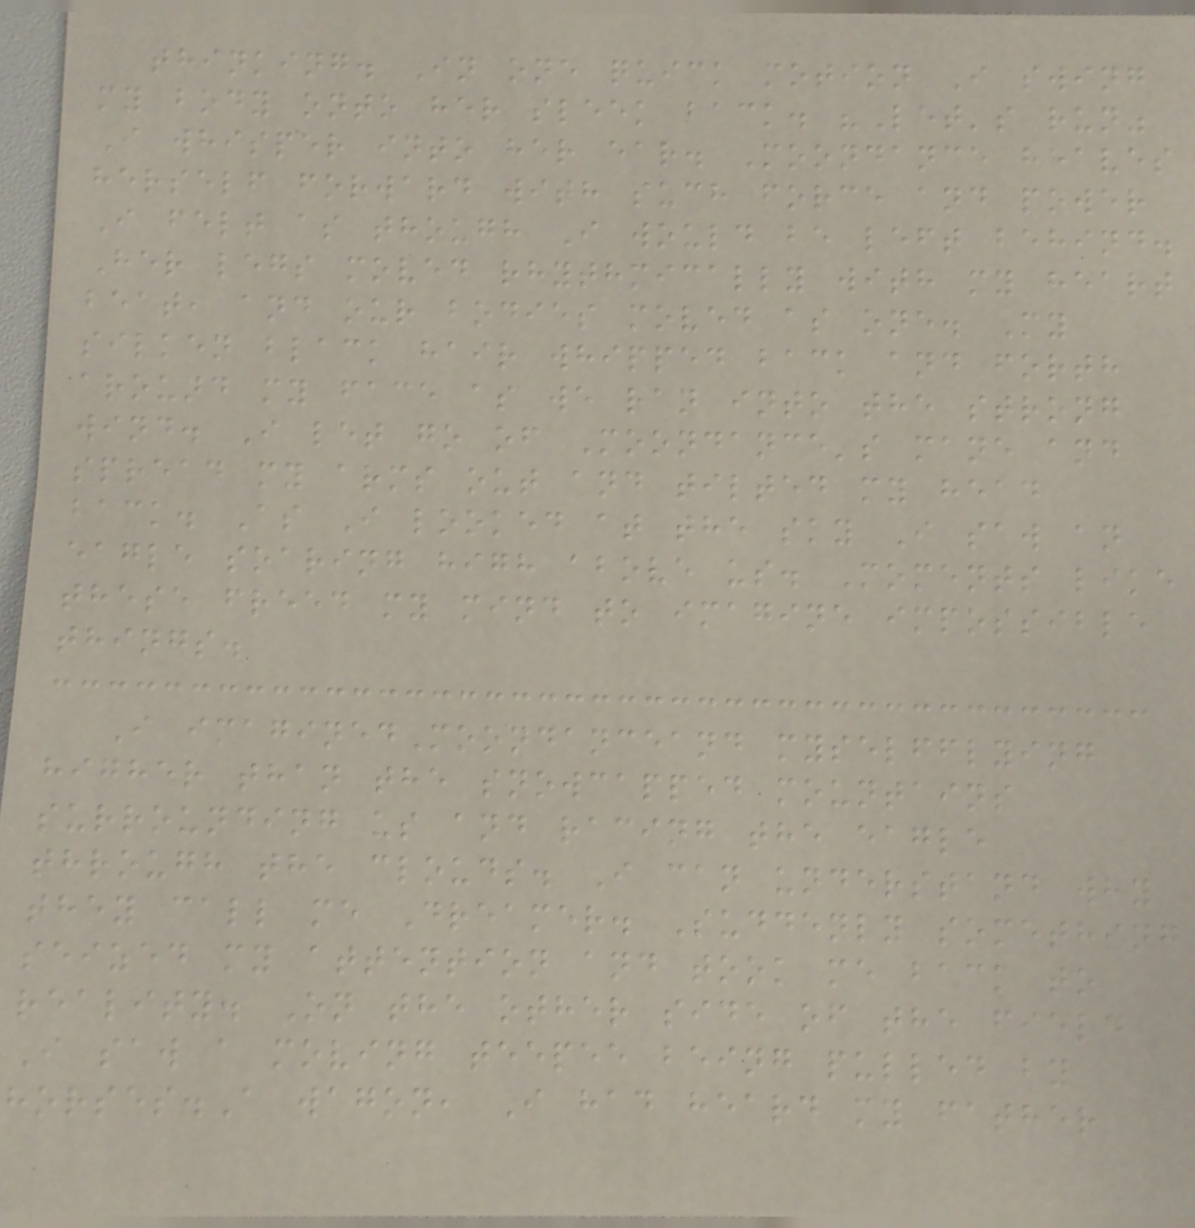thinking. In one quick motion I swing
my body onto her sleek back. "Let's run"
I whisper into her ear. Moondance heaves
herself forward with such force and power
I felt as though I would be left behind.
Her legs moved rhythmically with my heart
beat, and our bodies moved as one. My
silken black hair whipped back and forth
around my face as we ran into the strong
wind. I let go of Moondance's mane and
spread my arms out and tilted my head
back. As I looked at the sky I saw an
eagle soaring high above us. Moments like
these freed my mind to imagine impossible
things.
I imaginedMoondanceand myselfflying
higher than the snowcapped mountains
surrounding us and racing the eagle
through the clouds. I can understand why
they call me Dreamer. Suddenly something
seized my attention and took me back to
reality. On the other side of the field
I saw a moving teepee being pulled by
horses.A wagon, I had heard my father
